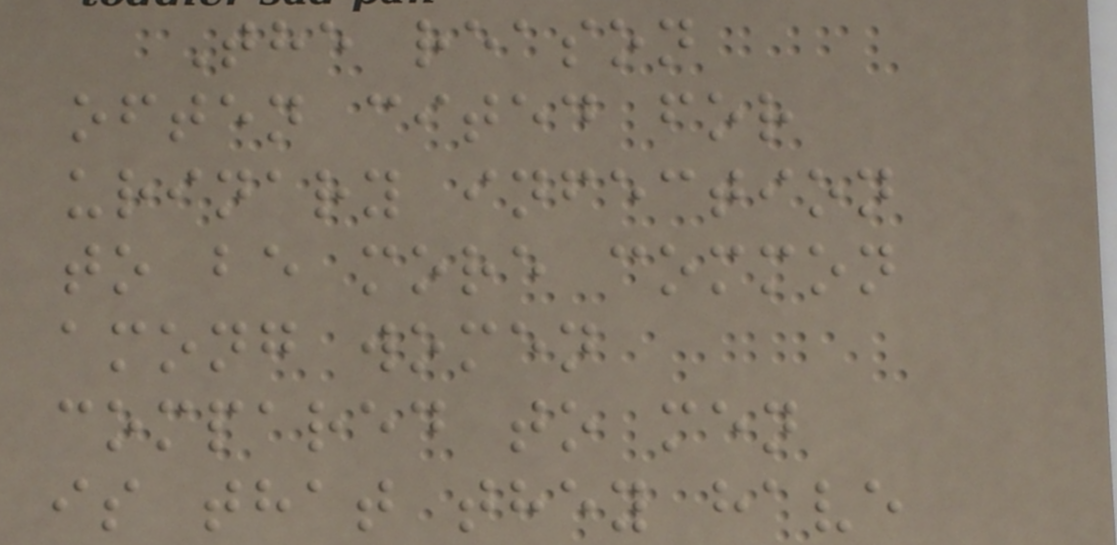The reason
often cited for
urinary infection
to be more common
among women
compared to men
is that they have
